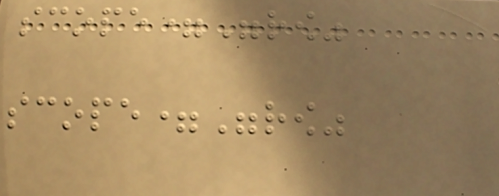scope="row"
scope="row"
